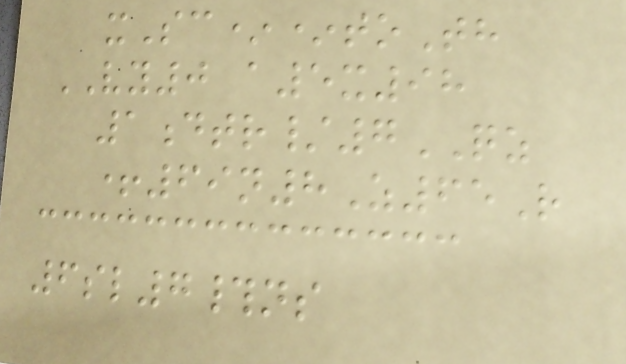xSc**toTh
VY0 a5x98
1dtr/7QZ
+69n8Z65R
6sl7#ns
